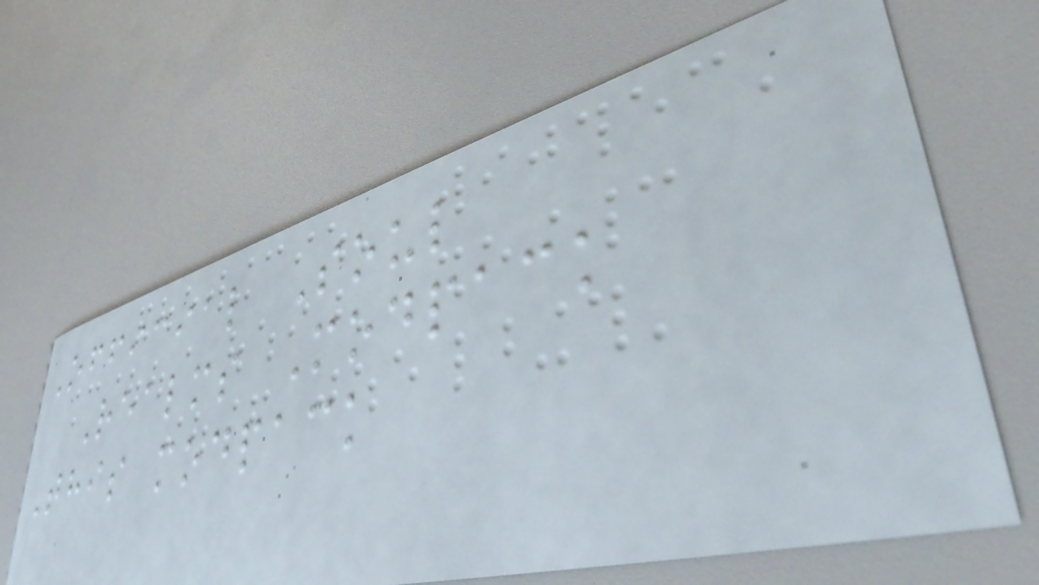Official Soul
Realms Modpack
This modpack
